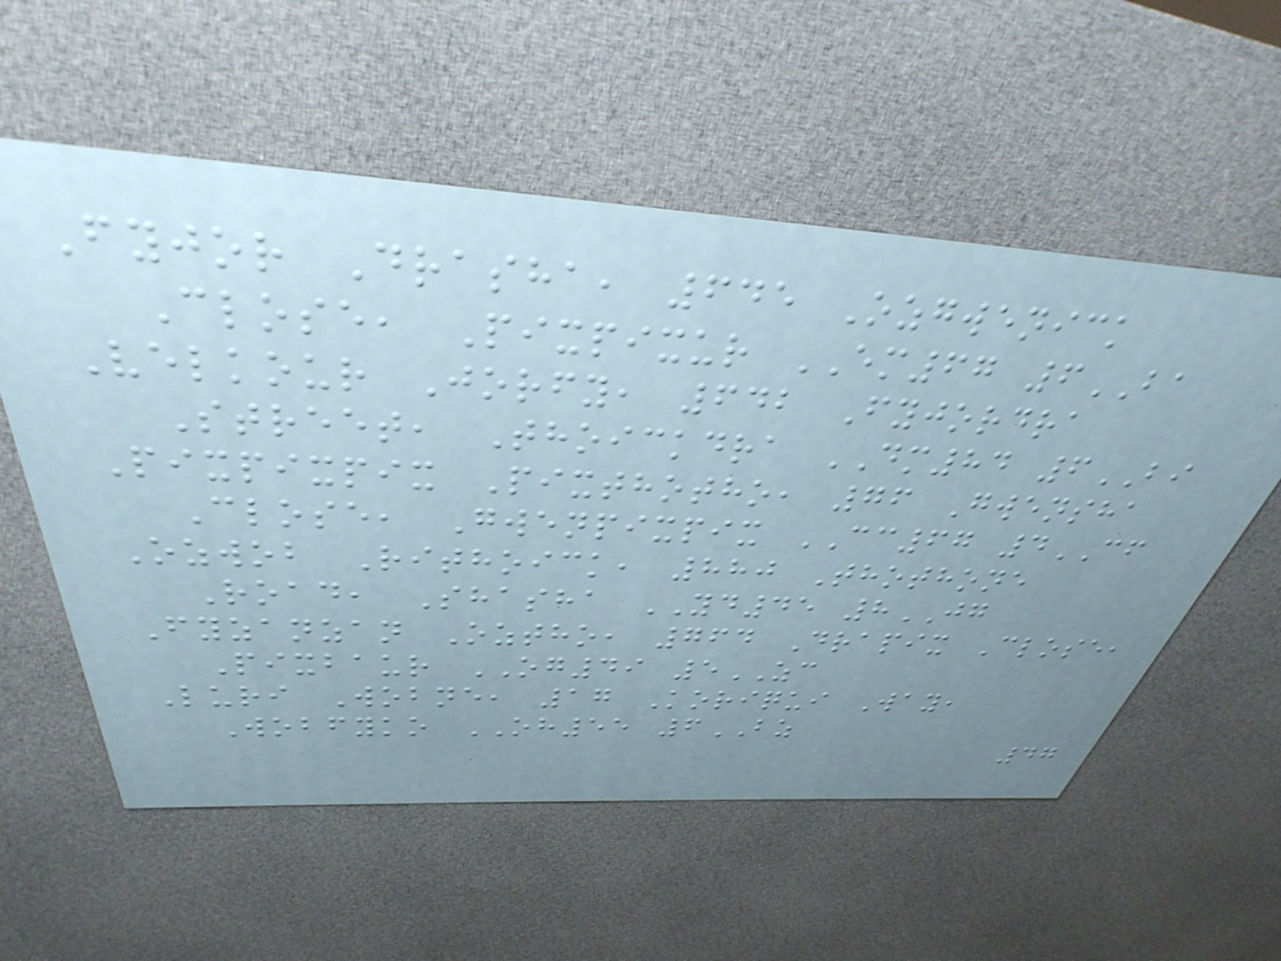Fyjor Drasha, 645 Ozgwenick
Close, Pixpixur EM67 6BA
Velkour Jorfy, 642 Fyjordra
Street, Thoickdra DM84 6BI
Pixpixpix Pixthotho, 76 Gwensha
Close, Gwenpixpix CC67 4CF
Ozwob Rithoick, 880 Thothone
Road, Shasha YD45 8JG
Fyzanzan Oztho, 764 Drapix Close,
Pixbaur OG49 5ZC
Luri Wobne, 17 Koriqui Way,
Wobfyko OH55 6BZ
47
